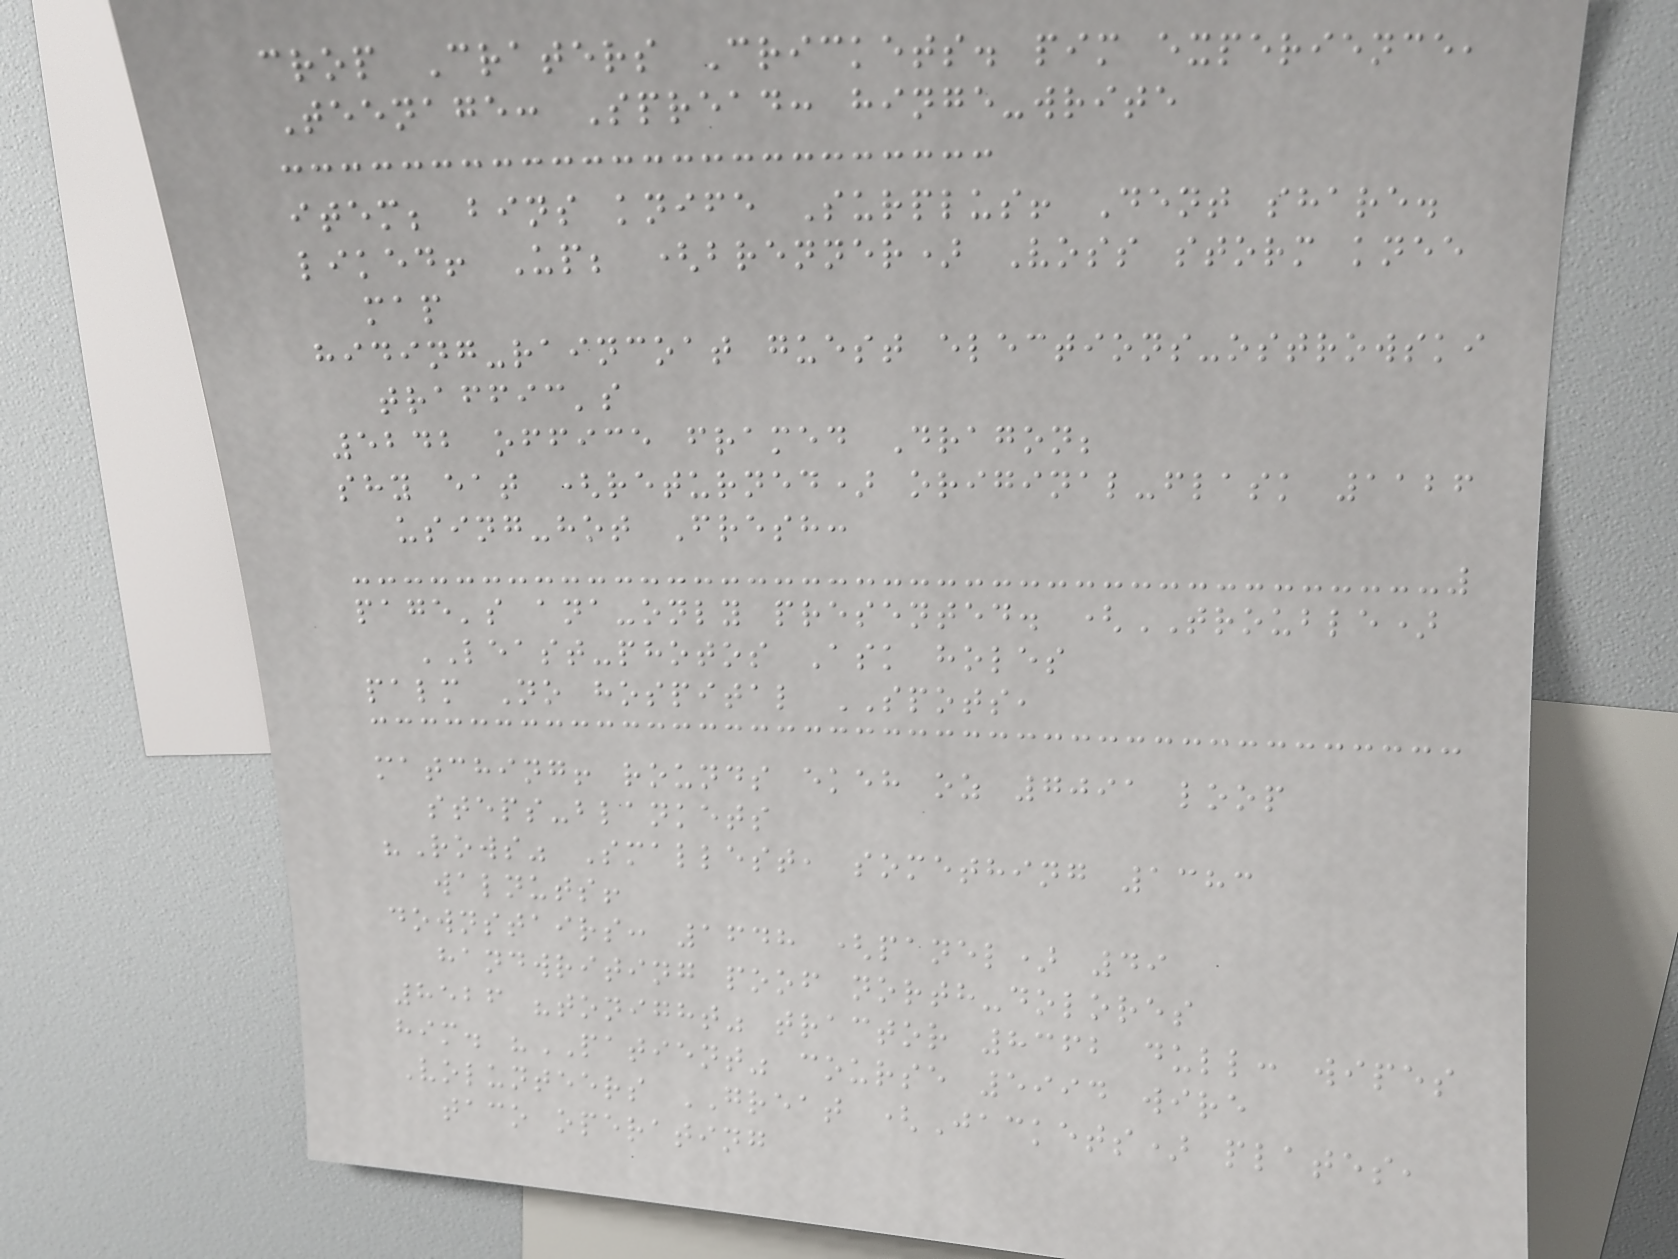crop Craters Crickets. pim experience,
Teenage: Spread: hinge-write
item; bins knife Surplus! Dent share.
liked! Up; (brenner) Voss storm knee
map
hiding-raincoat guest elections-ostrowski
traffic's
5242 office framed Dragon;
shy eat (returned) original-flask 1126
using-hot Fresh:
page's ana-only presented. (TROUBLE)
LEAST-photos Ask holes
palm No hospital SPOTS,
matching! rounds ekeh oz 7091 loop
steps-blankets
"Rows" Smallest, something 1383
walnuts!
downstairs: 1648 (panel) 49
handwriting poof north-dolores
8526 "tonight" tractor 8362 dull: wipes
him. "PATIENT" course 5994 wire
Volunteers GREAT (Jackets) plates,
taco operating
